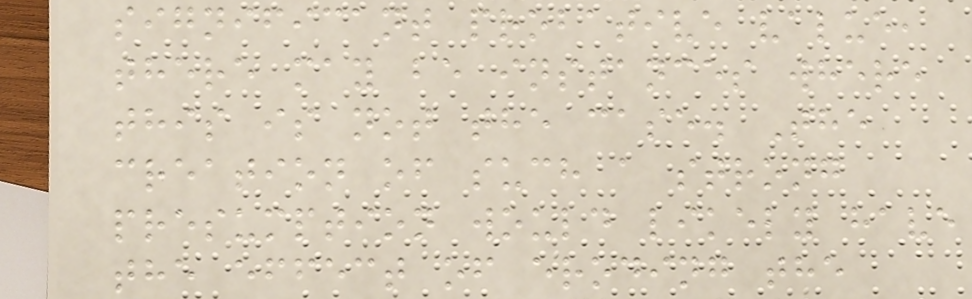significant probative value,
there may be instances where
this is not the case. The
creation of such a strong
presumption would likely have
the effect of eroding the
